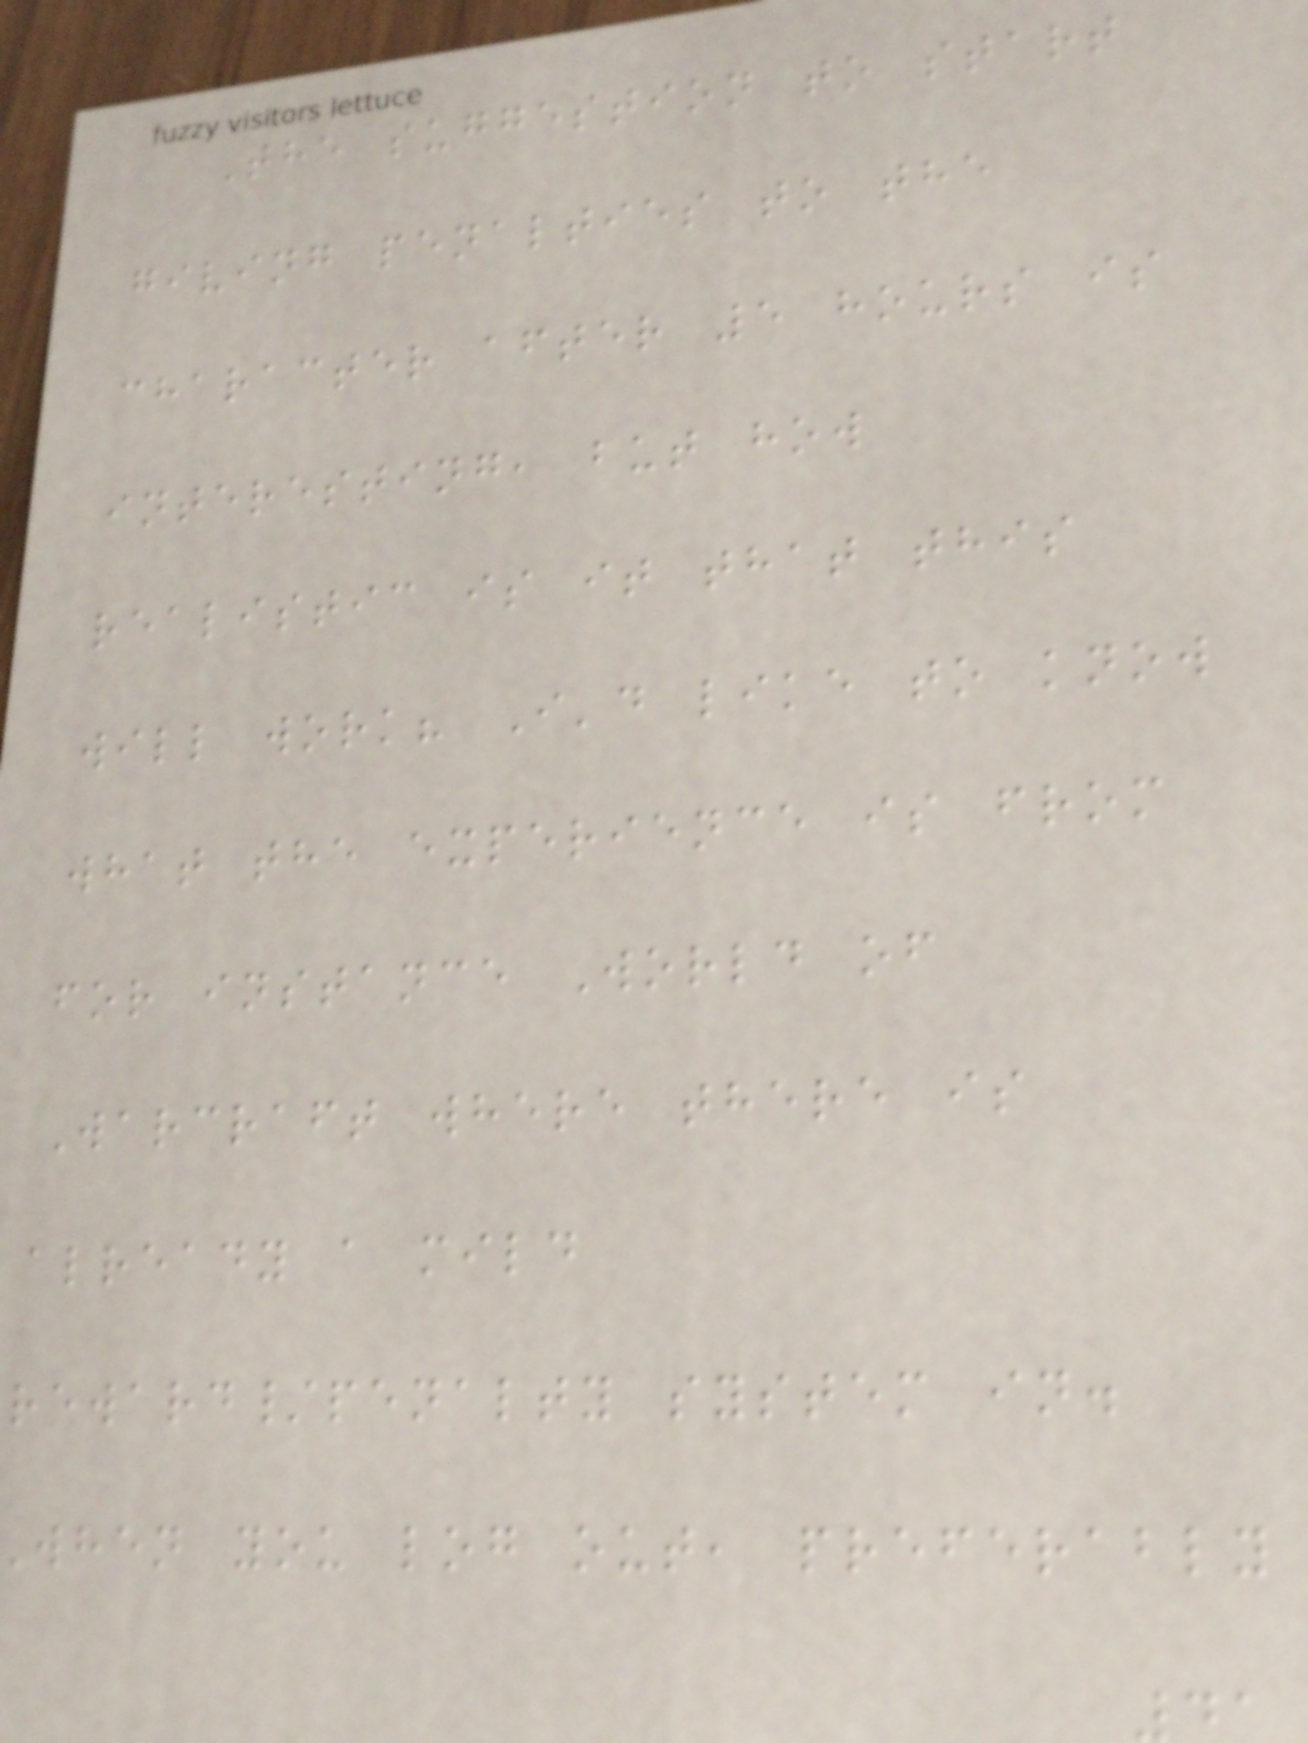The suggestion to start
giving penalties to the
character after 5 hours is
interesting, but how
realistic is it that this
will work? I'd like to know
what the experience is from
for instance World of
Warcraft where there is
already a mild
reward/penalty system in.
when you log out, preferably
